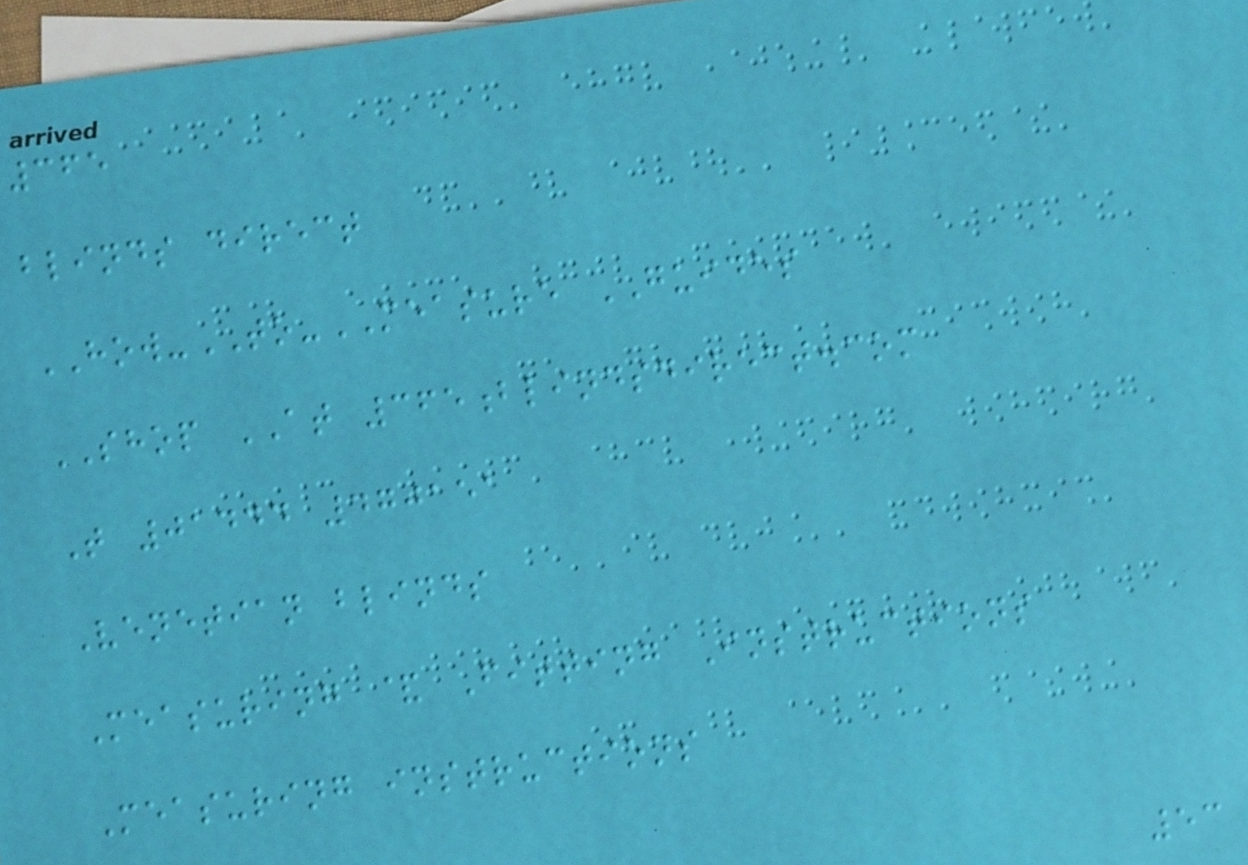365
blinds direct
HOW-TO-MEASURE GUIDES
SHOP AT 365blindsdirect.com
T 01444 470151
Venetian blinds
Measuring & Fitting Instructions
Measuring instructions
53
